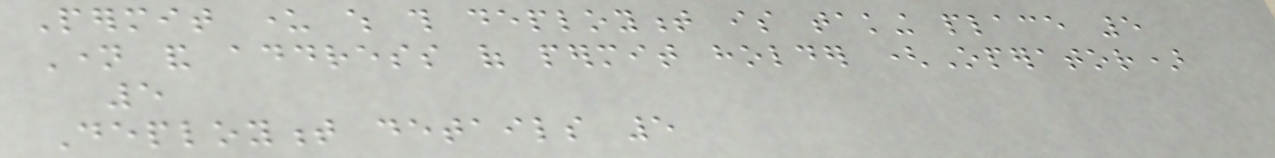Permit under which this deployment is taking place 5
Name and address of permit holder (Operator)
5
Deployment details 5
